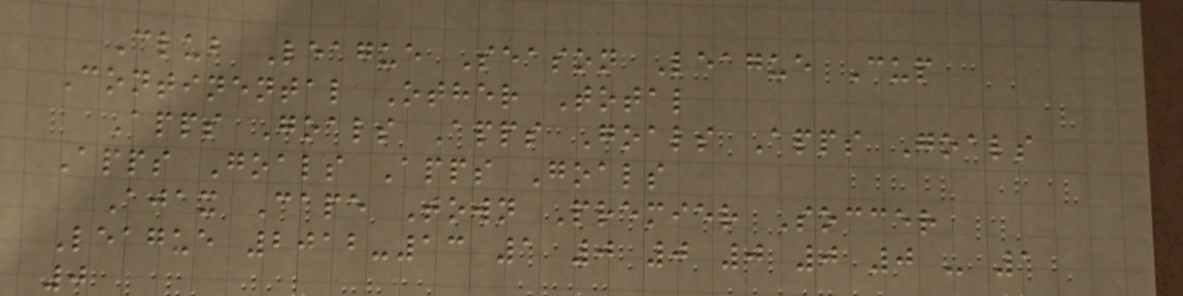Club League Season League Cup
Continental Other Total
Apps Goals Apps Goals Apps Goals
Apps Goals Apps Goals
Ajax Cape Town Premier Soccer
League 2012-13 1 0 0 0 0 0 - 1
0
